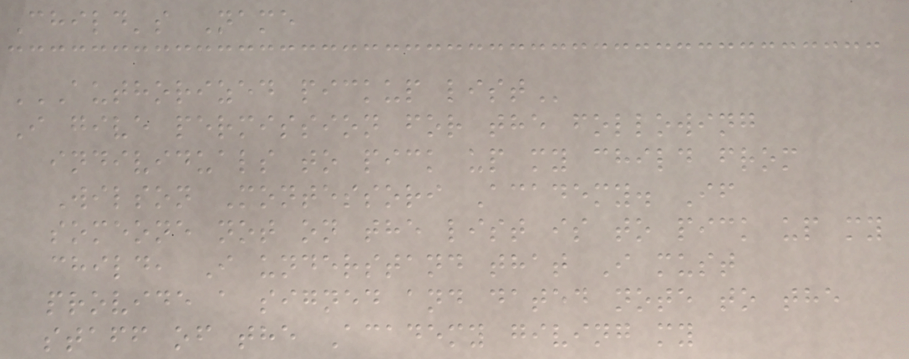Child's Name
AUTHORIZED PICKUP LIST
I give permission for the following
individuals to pick up my child from
Wilson Montessori Academy. If
someone not on the list is to pick up my
child, I understand that I must
provide a signed and dated note to the
staff of the Academy giving my
